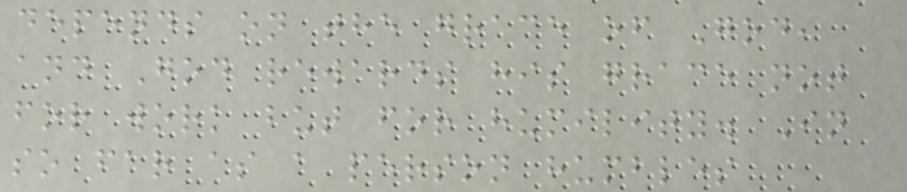depends on the grace of God,
and God rewards his grace not
for work but for humility. In
so far as a person humbles
